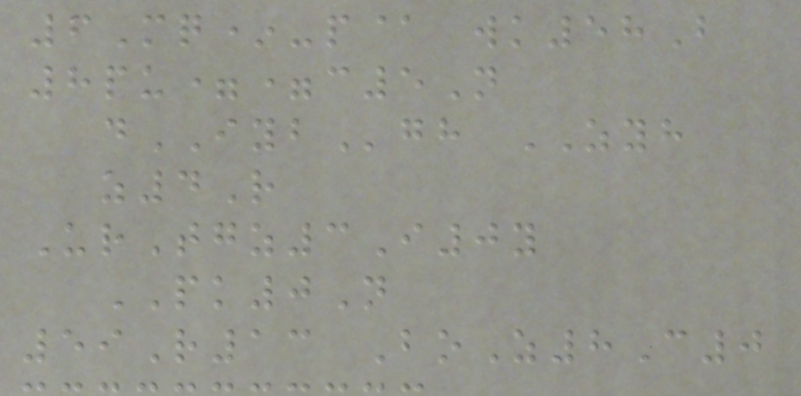6Mq*-p@ wk58B
8pu==c5N
dIYBgh ZYH
z4R
UrTgz3I0y
PK0N
59R13 BoZ8C0
